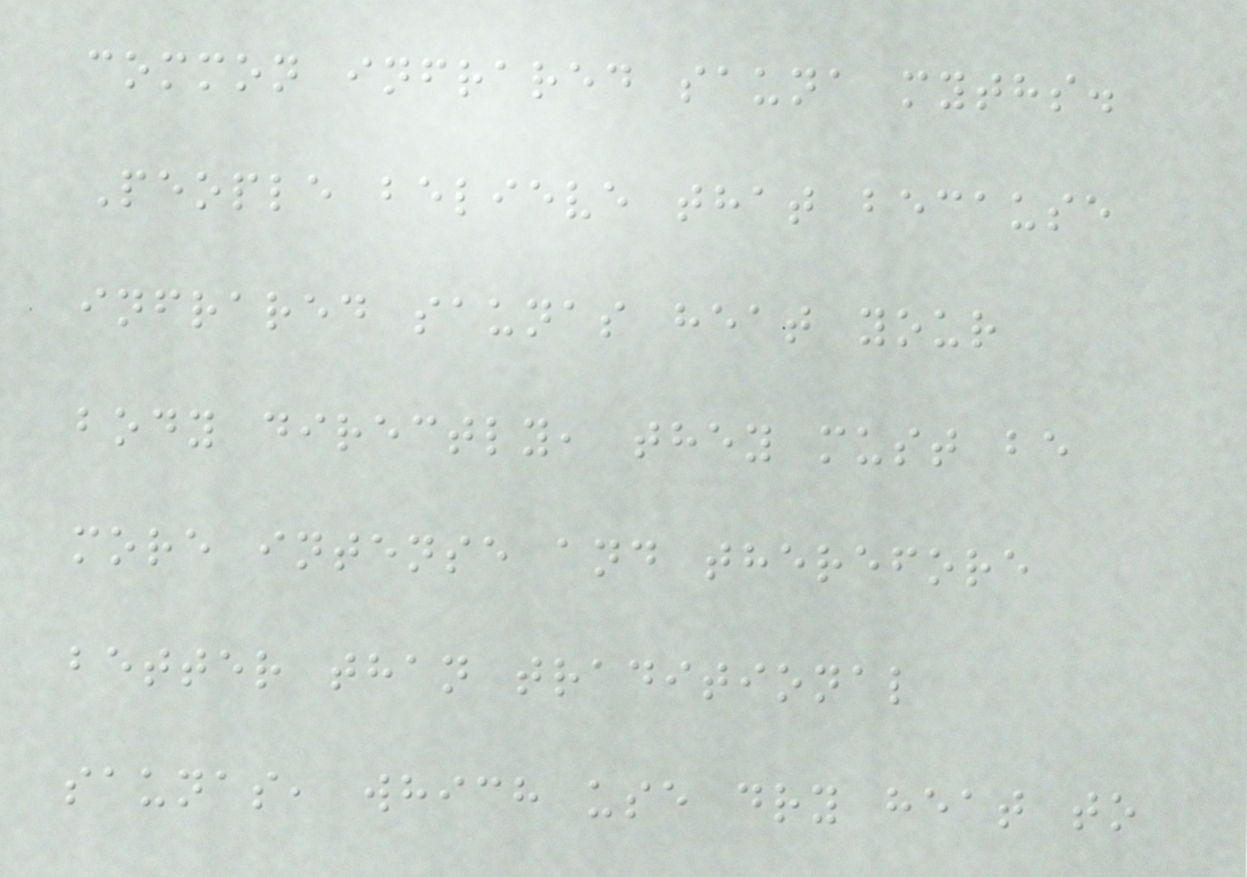common infrared sauna myths.
People believe that because
infrared saunas heat your
body directly, they must be
more intense and therefore
better than traditional
saunas, which use dry heat to
